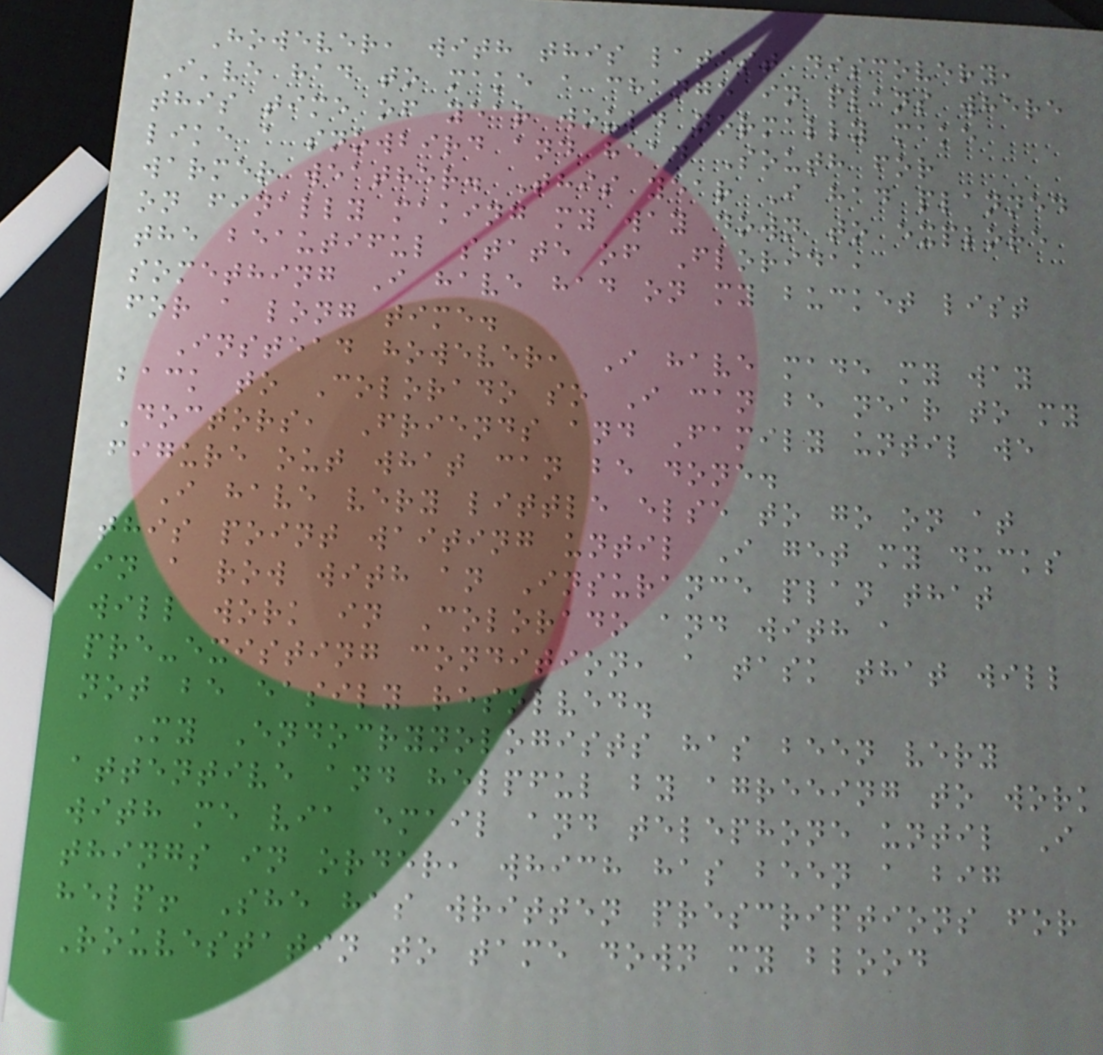However, with this latest discovery,
I've had to make a change in plans where
this time of year would normally make
like a snowbird and head South for
warmer weather. This year I had planned
on finally making my way down to explore
the beautiful state of Florida,
something I have had on my bucket list
for a long time.
Instead however, I have made my way
back to Colorado so I can be near to my
Doctors, Friends and Family until we
figure out what can be done.
I have very little else to go on at
this point waiting until I get my ducks
in a row with an Insurance plan that
will work in Colorado and with a
pre-existing condition, a task that will
not be easily resolved.
My Endocrynologists has been very
attentive and helpful by agreeing to work
with me via email and telephone until I
things in order, which has been a big
help! She has written prescriptions for
Rouvestatin to tame down my blood
